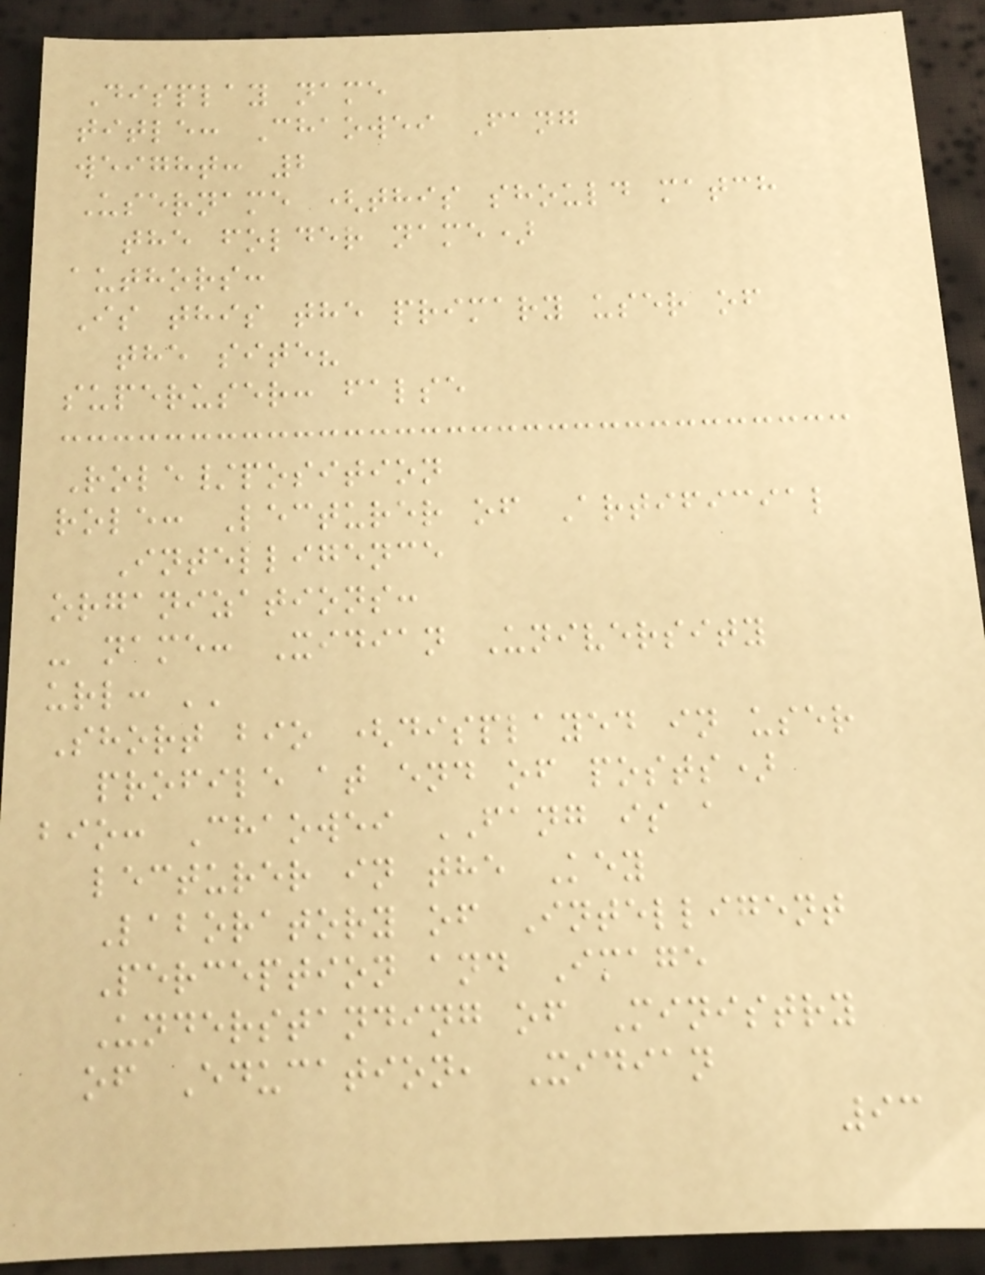Display name
title: Chaowei Fang
weight: 2
Username (this should match
the folder name)
authors:
Is this the primary user of
the site?
superuser: false
Role/position
role: Lecturer of Artificial
Intelligence
organizations:
- name: Xidian University
url: ''
Short bio (displayed in user
profile at end of posts)
bio: Chaowei FANG is a
lecturer in the Key
Laboratory of Intelligent
Perception and Image
Understanding of Ministry
of Education, Xidian
93
